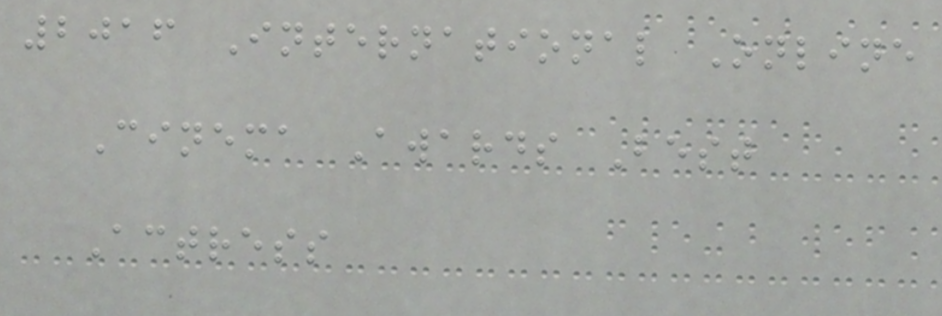2016 International Online
Cinema Awards Best
Actress
